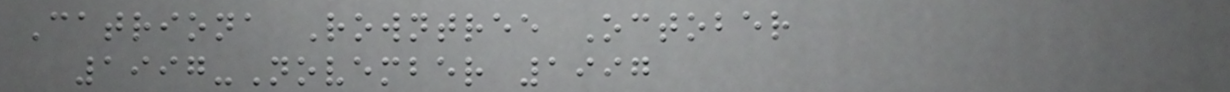Catriona Rowntree October
1997-November 1997
